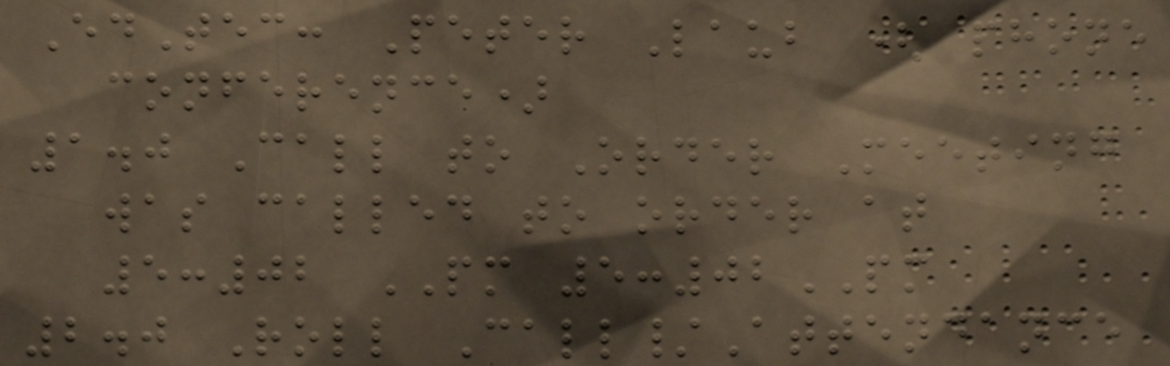EdTec: Peter Laub ( phone
conference)
1.0 Call to Order Meeting
was called to order at
5:02 PM 5:02PM
2.0 Roll Call/Attendance
